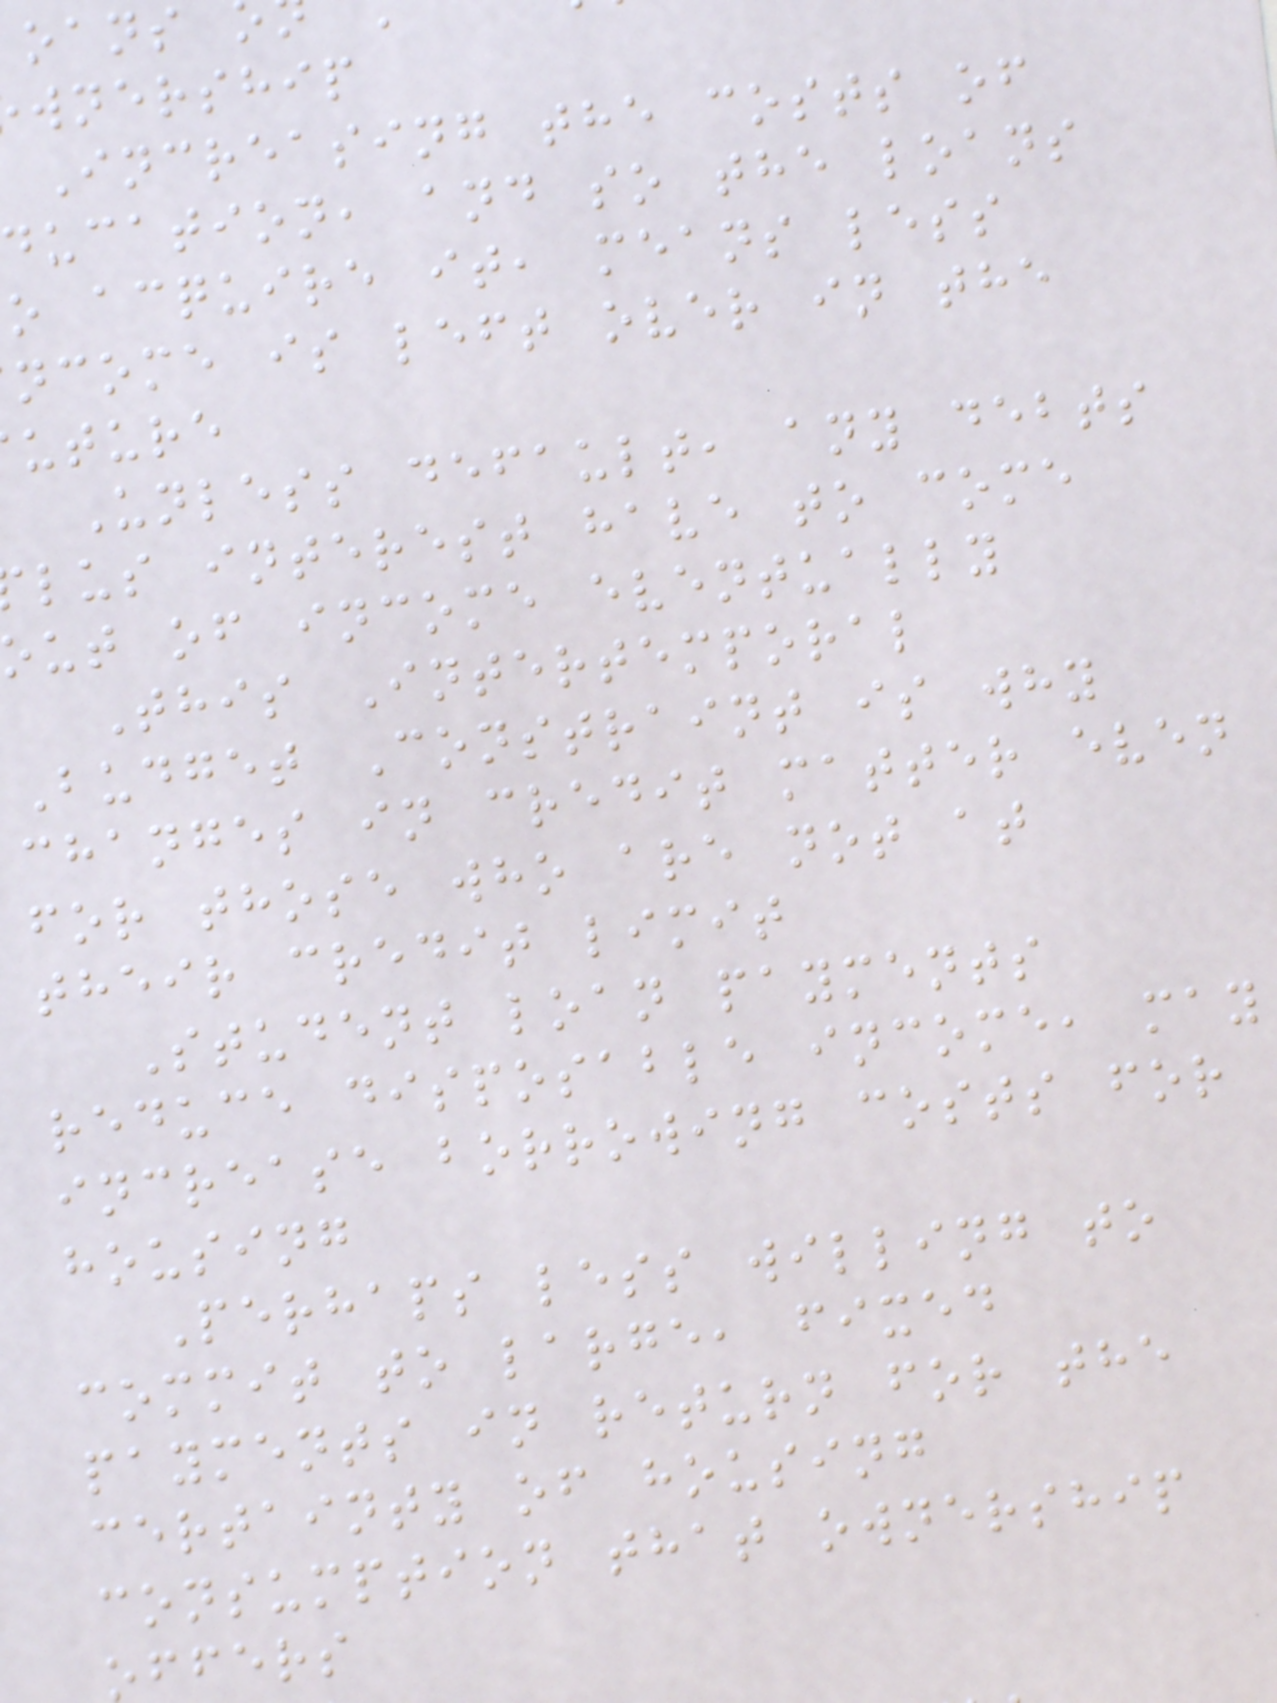wnership
Increasing the costs of
ducation, and so the loans
o acquire it, means less
ncome is left over in the
uture
Unless default, any debts
lus interest have to come
out of income eventually
This Intertemporal
Budget Constraint is why
changes in credit matter even
for those who are not at
their credit limit
Student loan payments
reduce disposable income, may
increase borrowing costs for
housing
Perhaps less willing to
commit to large, fixed
payments in return for the
certainty of housing
consumption that ownership
offers
